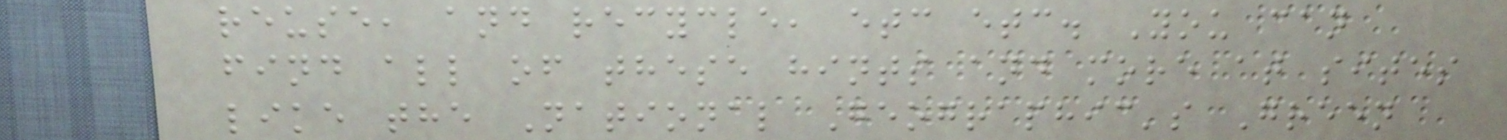reuse, and recycle, etc etc. You can
find all of these hints and more at sites
like the National Geographic's Green
